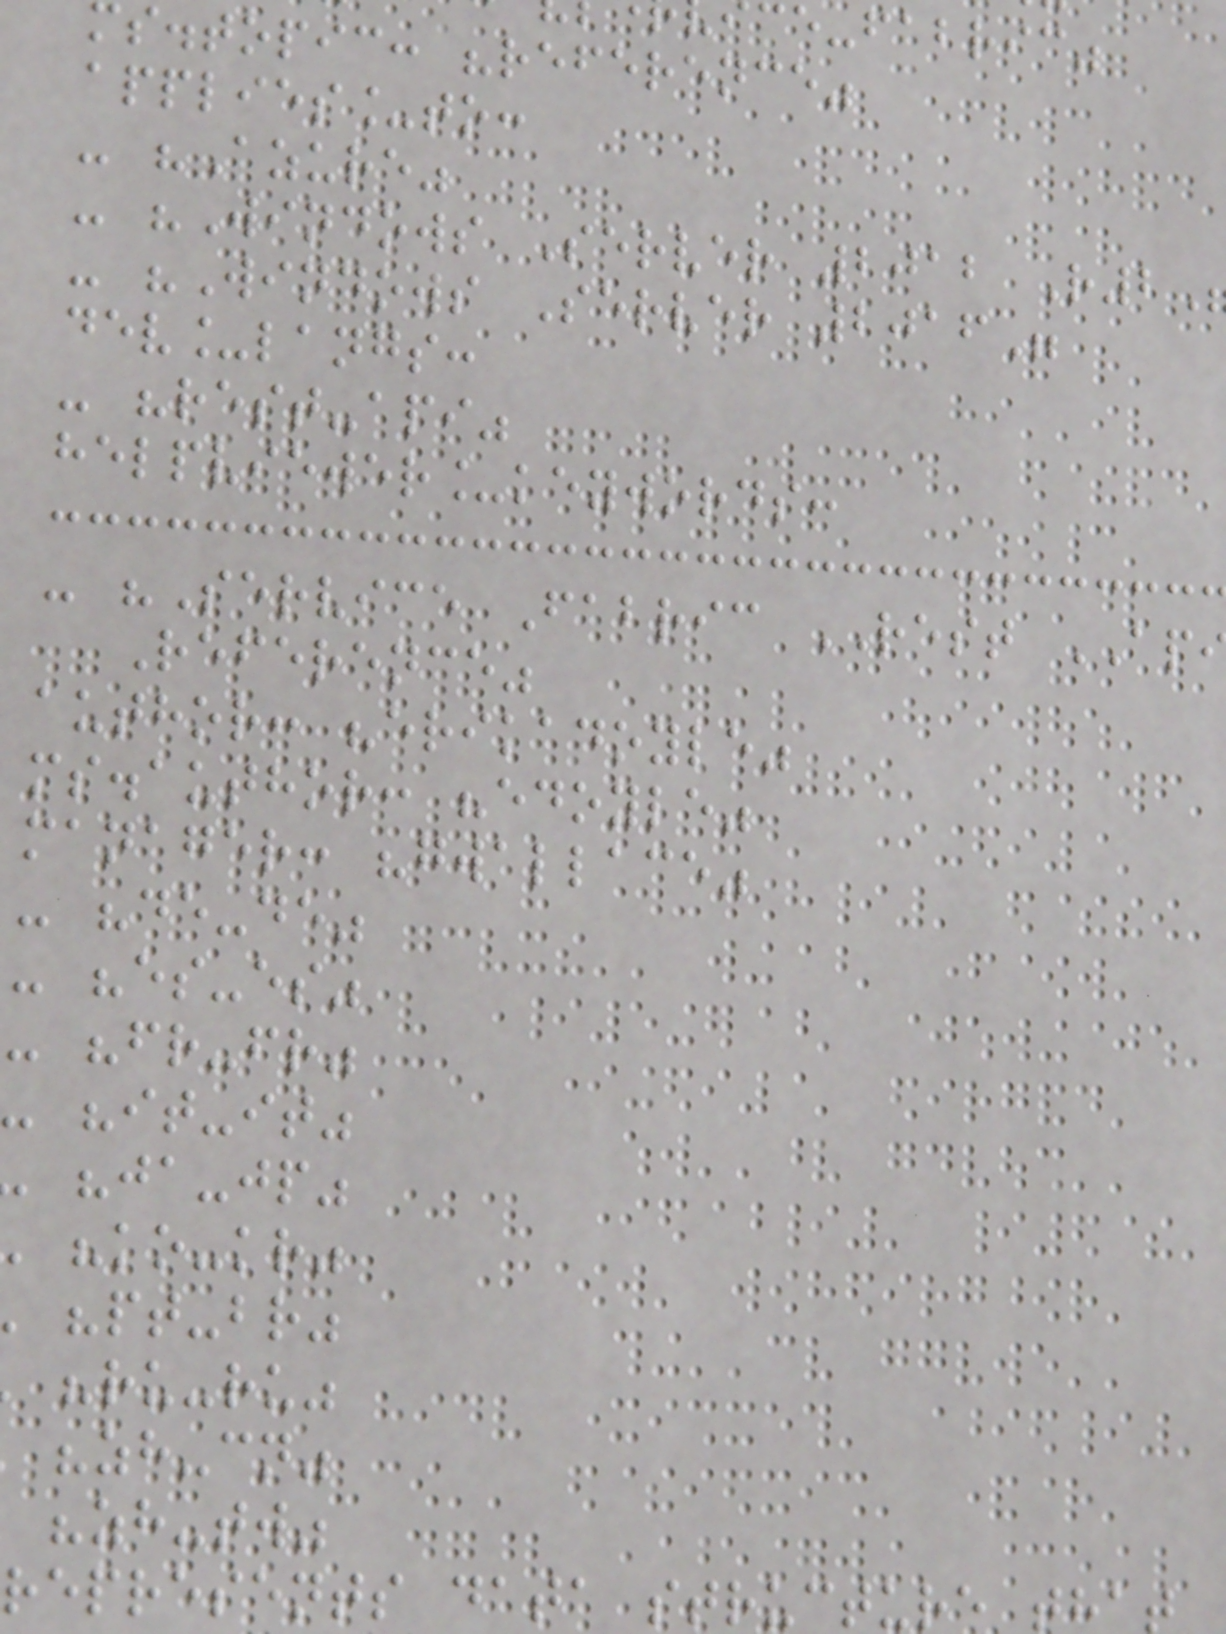ce-fabric"
s.topic: "reference"
applies_to:
- "Azure"
- "Windows Server 2012 R2
- "Windows Server 2016"
dev_langs:
- "rest-api"
helpviewer_keywords:
- "Service Fabric REST AP
Reference"
author: "erikadoyle"
ms.author: "edoyle"
manager: "gwallace"
- "de-de"
- "es-es"
- "fr-fr"
- "it-it"
"ja-jp"
"ko-kr"
"pt-br"
"ru-ru"
"zh-cn"
"zh-tw"
represents data structure th
